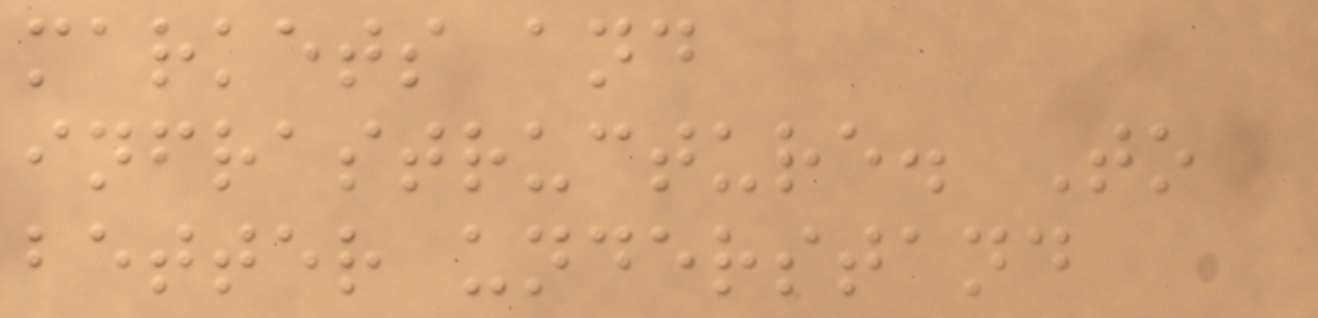markets and
infrastructure. To
better understand
